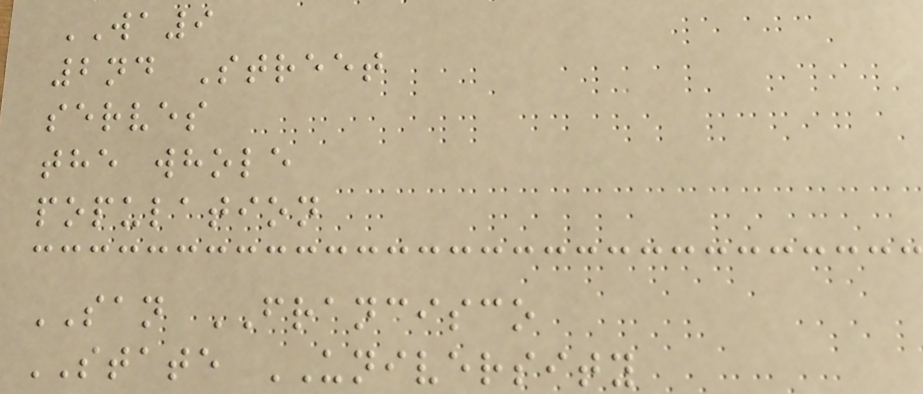WA9
2nd Street
serves
the whole
population
SAN FRANCISCO
STATE UNIVERSITY
